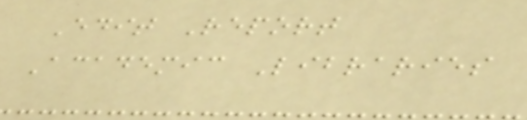Edit Report
Academic Libraries
